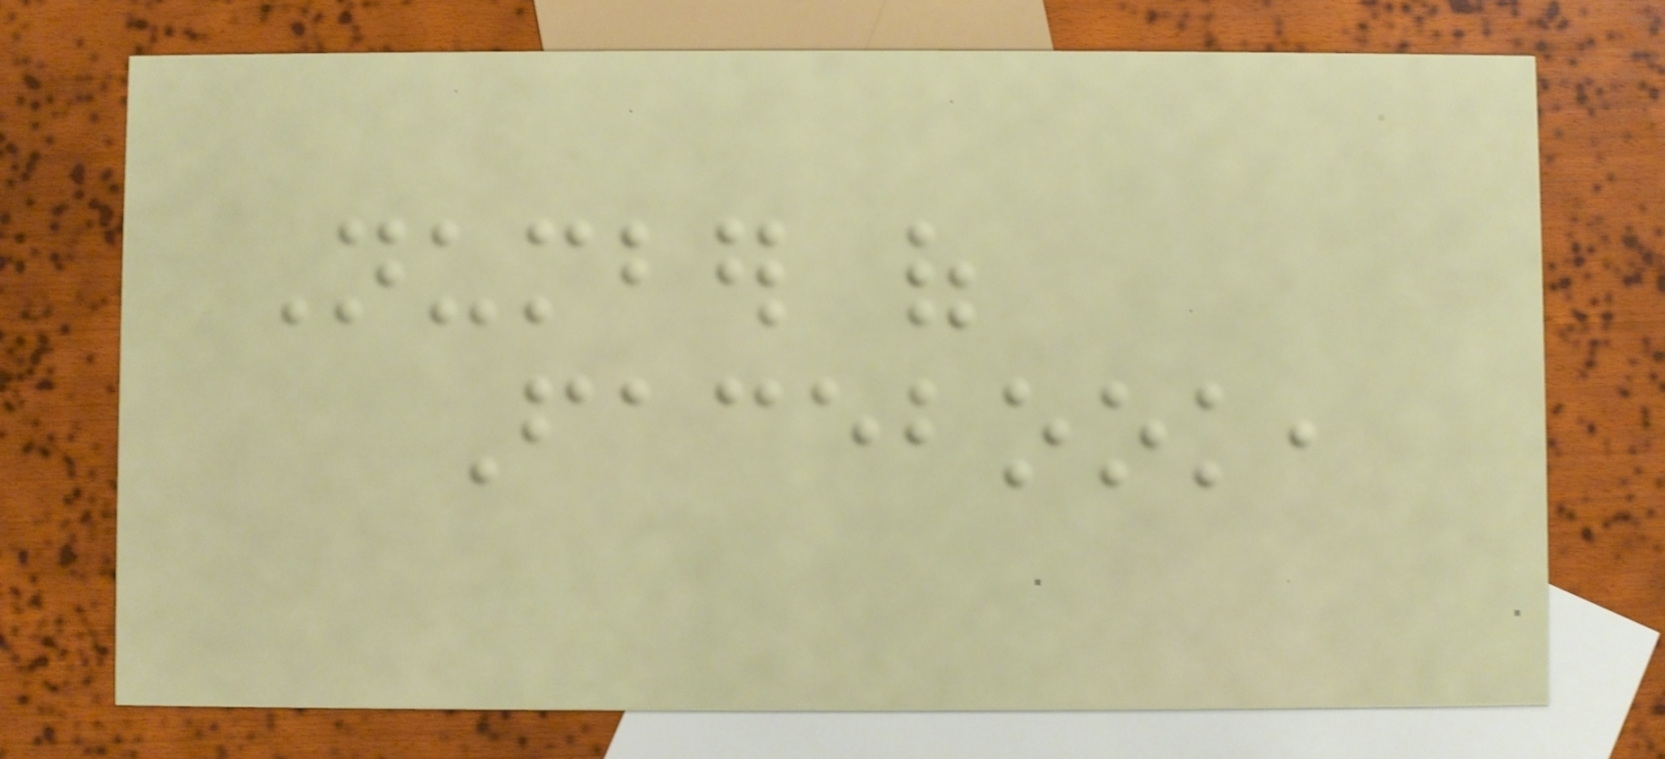Number of
Facebook,
